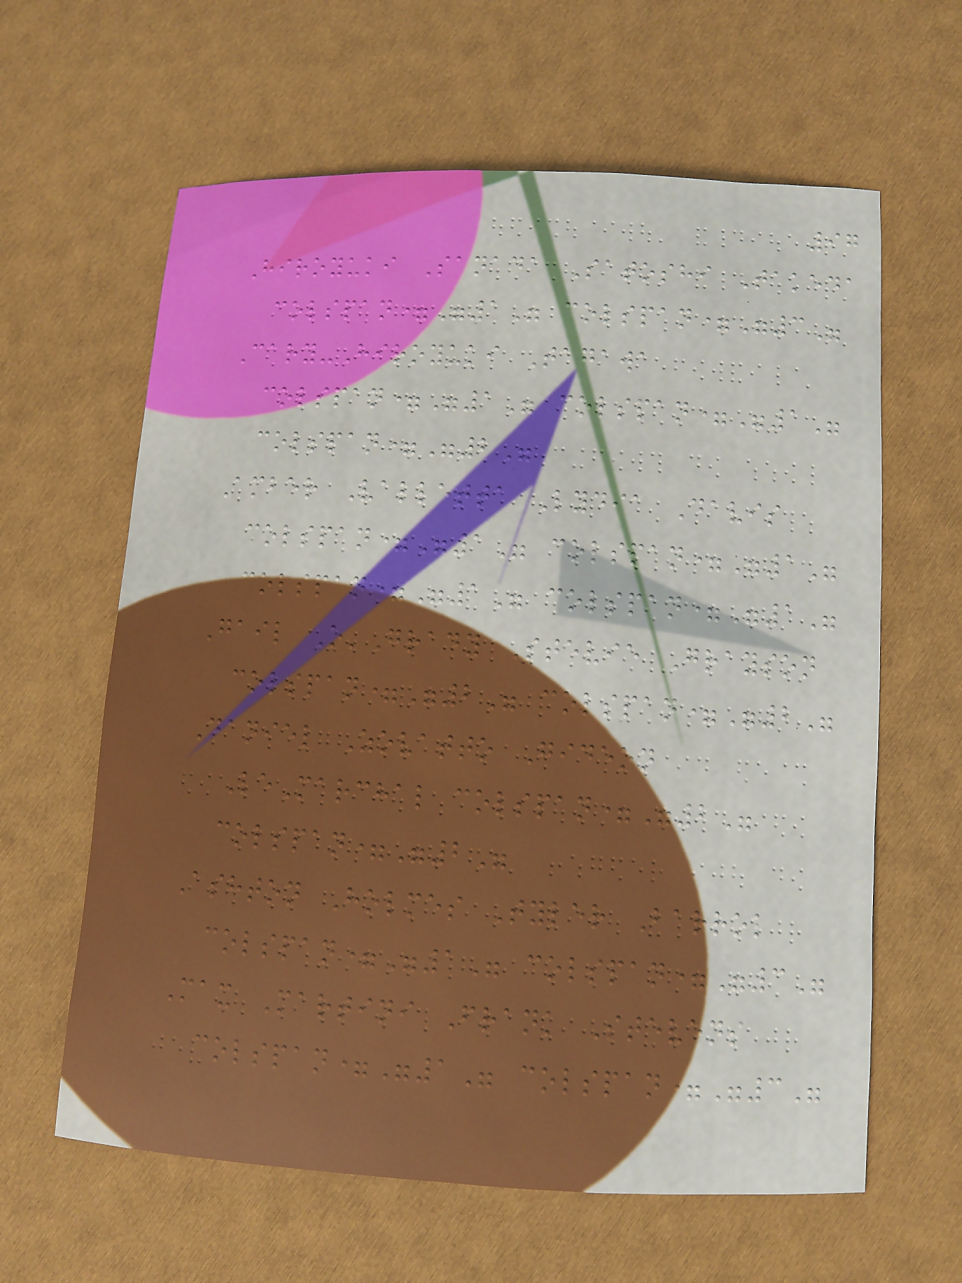97
Hiroyuki Sanada Satoshi Takeda
colspan="1" colspan="3"
Cary-Hiroyuki Tagawa
colspan="1" colspan="1"
colspan="2"
Amber Valletta Lydia Davis
colspan="1" colspan="1"
colspan="1" colspan="1"
Gail O'Grady Stevie Grayson
colspan="2" colspan="2"
Daniel Zovatto Gideon
LeMarchal colspan="2"
colspan="2"
Ashton Holmes Tyler Barrol
colspan="1" colspan="3"
Max Martini Frank Stevens
colspan="1" colspan="3"
